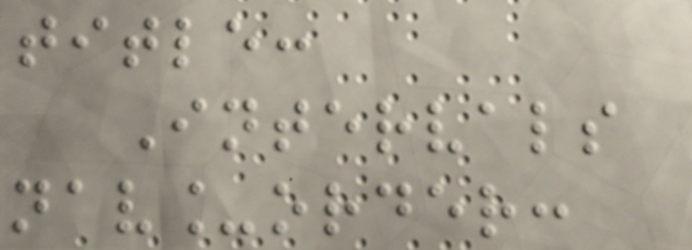title:
Intervals
nav_order:
